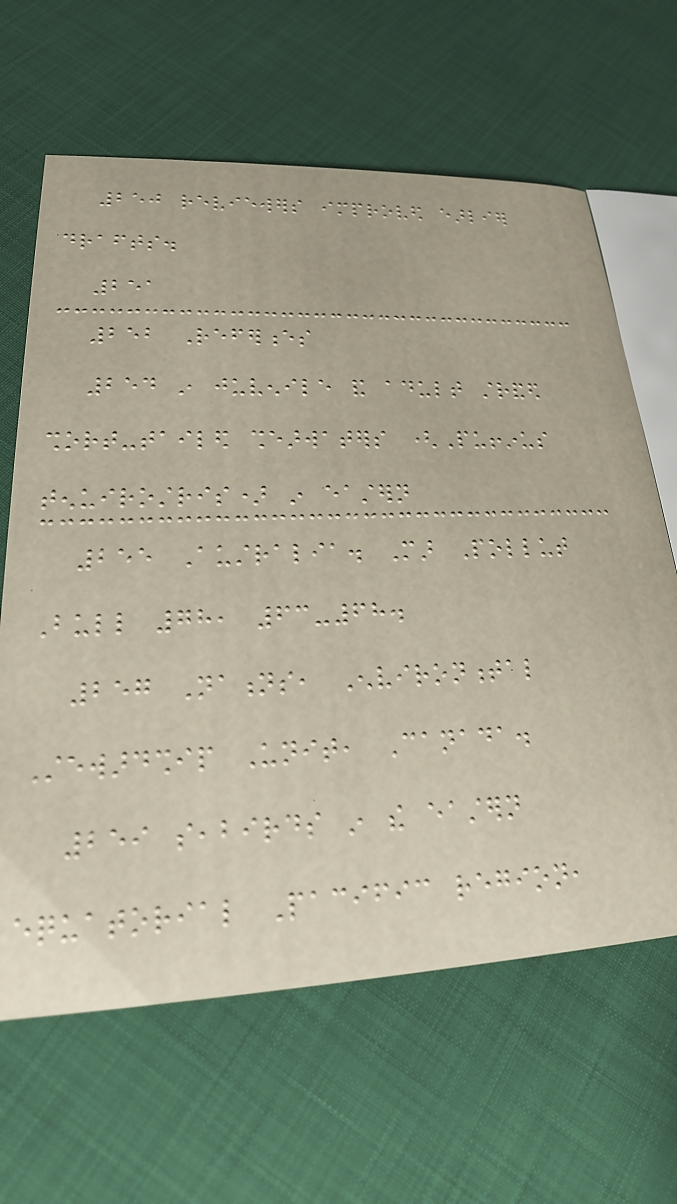250 reviewers improved earlier
drafts.
251
252 References
254 in juvenile and adult stranded
short-tailed shearwaters (Puffinus
tenuirostris) in eastern
255 Australia. Mar Pollut
Bull 78, 63-68.
257 Nations, Environmental
Stewardship Unit, Canada.
259 seabirds in the eastern
equatorial Pacific region,
